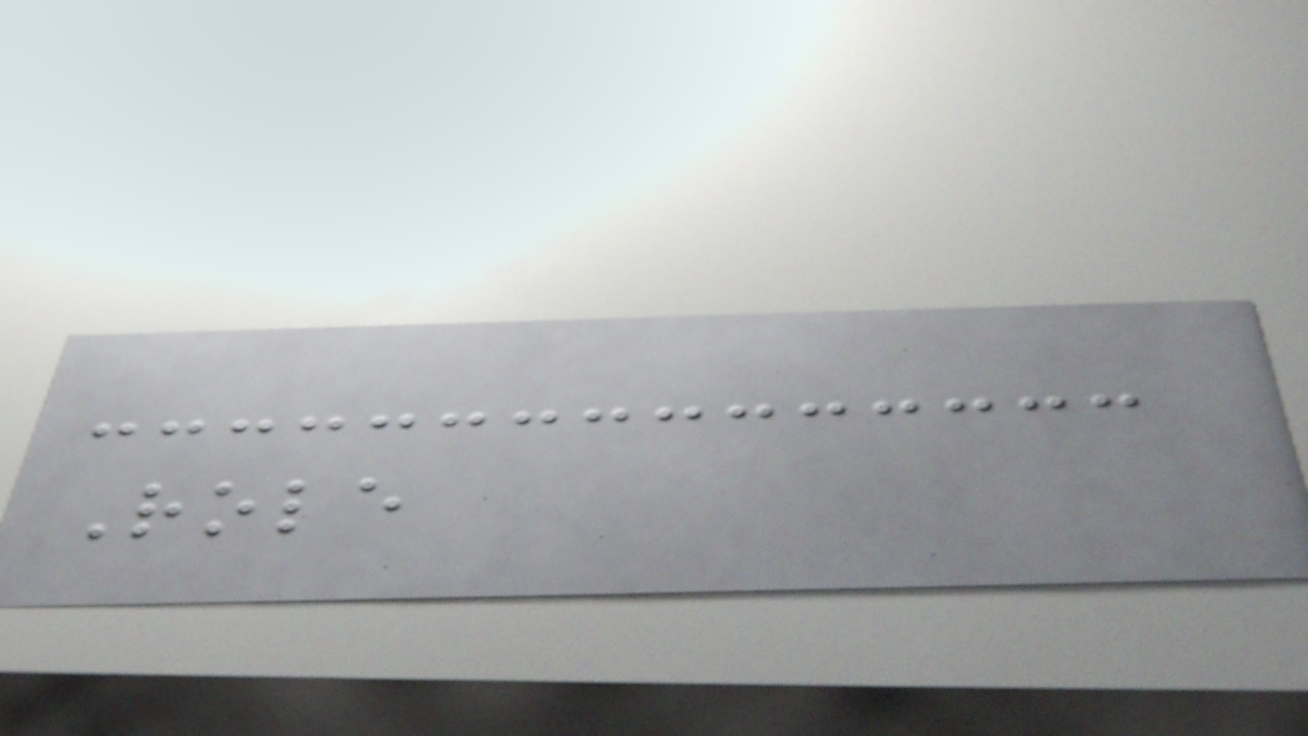Role
